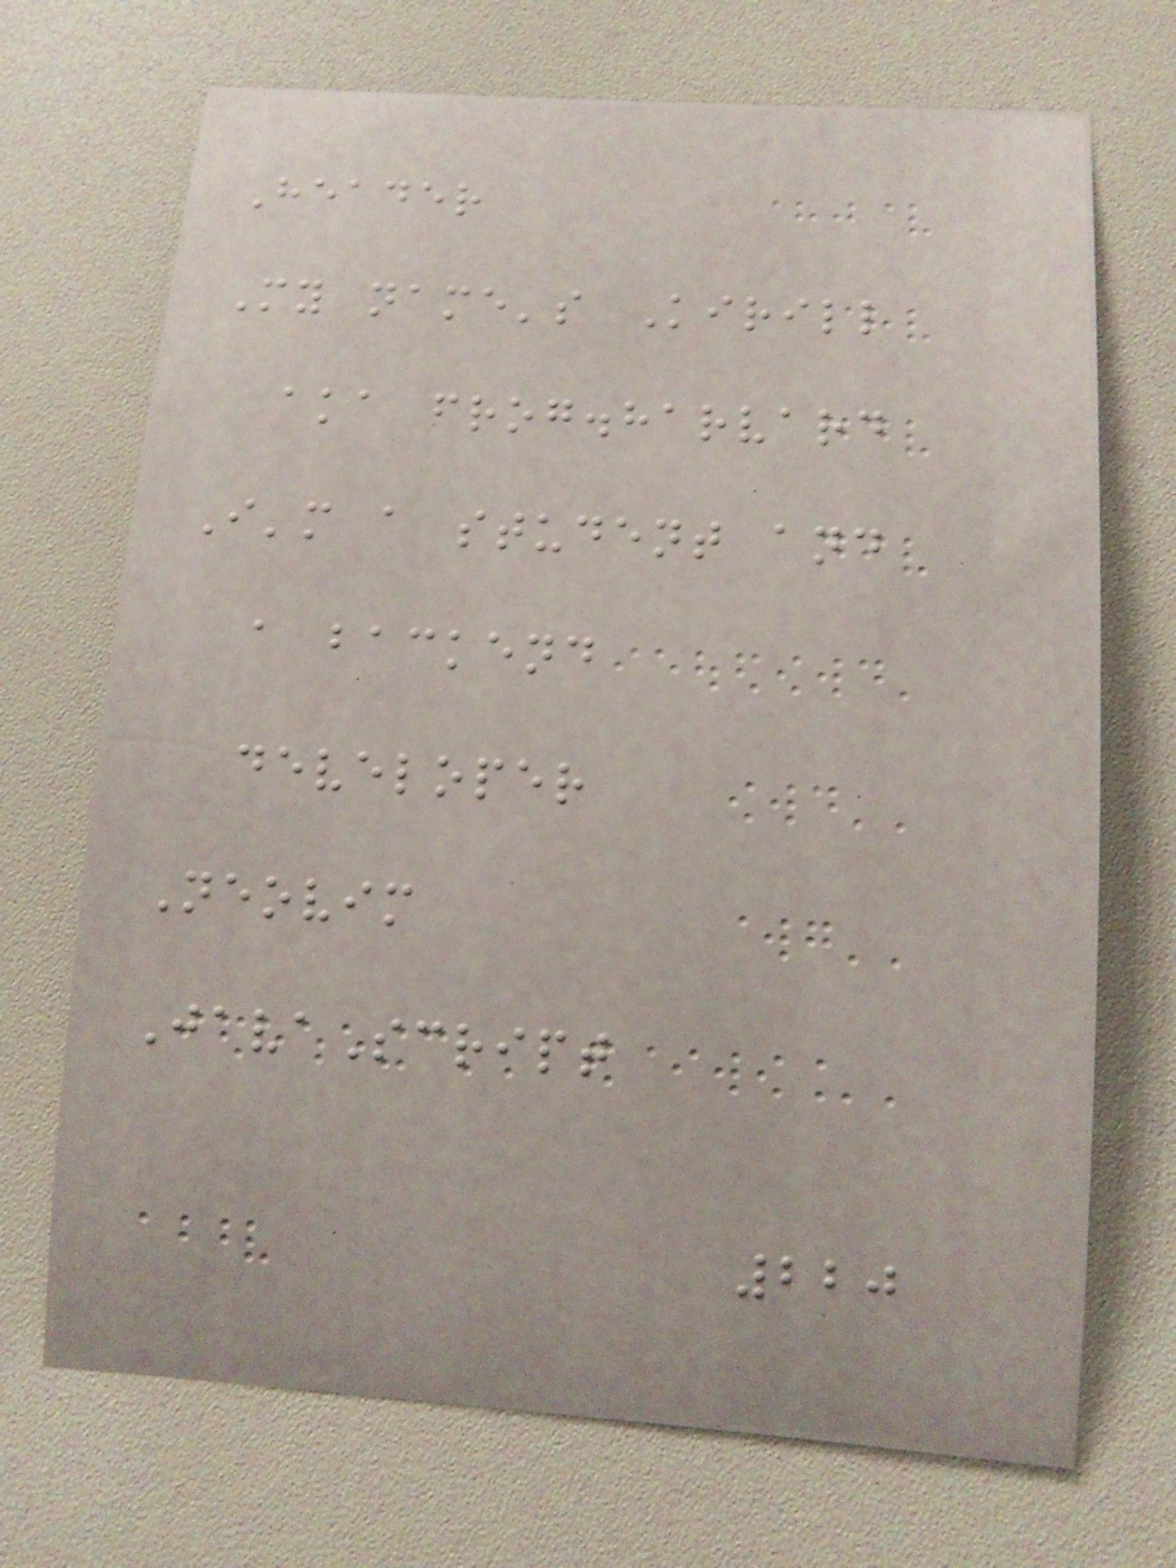Header
My name's Kirill
aka frog.harvard
I'm a student and
a backend
developer
Neovim
JavaScript
220
